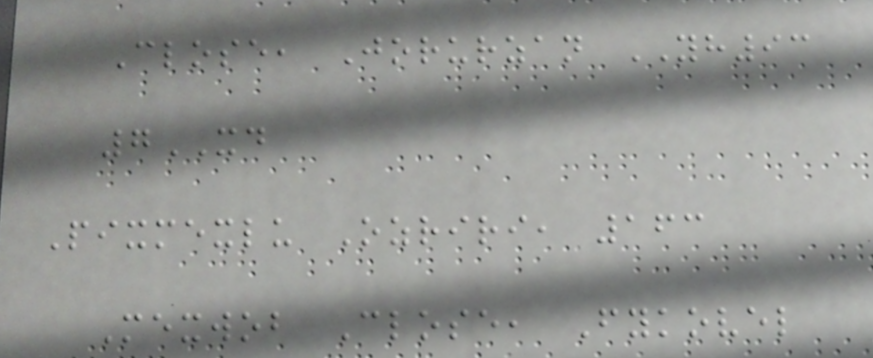Close, Jorurzan YH93
7XD
Pixmexlu Ozriri, 163
Mexwob Close, Fykovel
